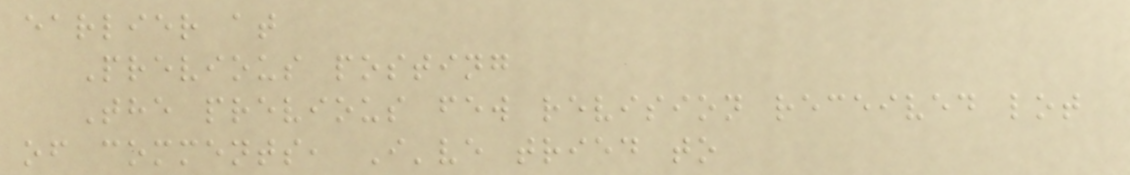earlier at
Previous posting
The previous few revision received lot
of comments, I've tried to
